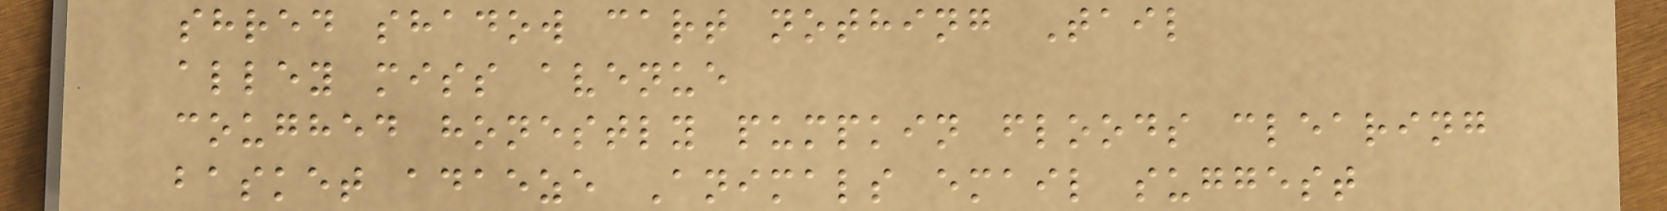shred shadow cart nothing Tail
alley miss avenue
coughed honestly pumpkin floods clearing
basket adaeze Animals email suggest
